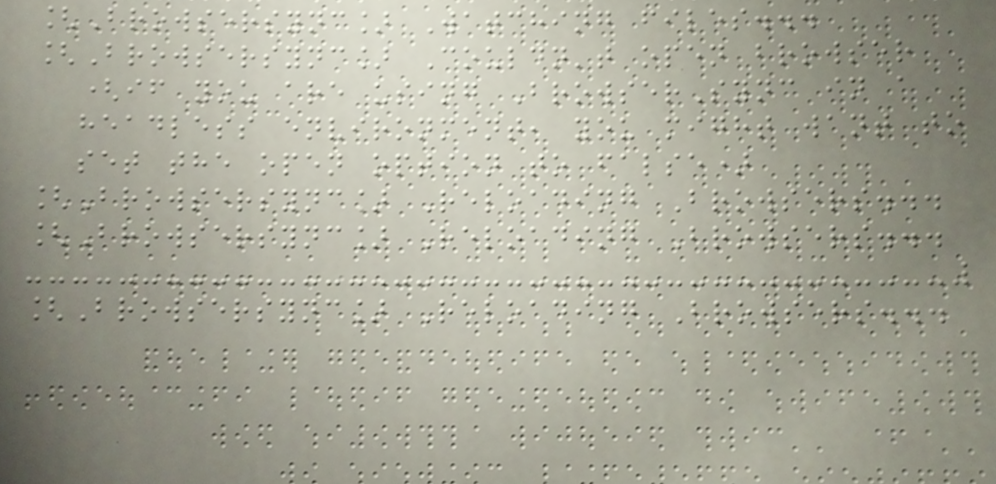[Browsersync] Watching files...
[Browsersync] Couldn't open browser
(if you are using BrowserSync in a
headless environment, you might want to
set the open option to false)
[Browsersync] Reloading Browsers...
[Browsersync] Reloading Browsers...
[Browsersync] Reloading Browsers...
